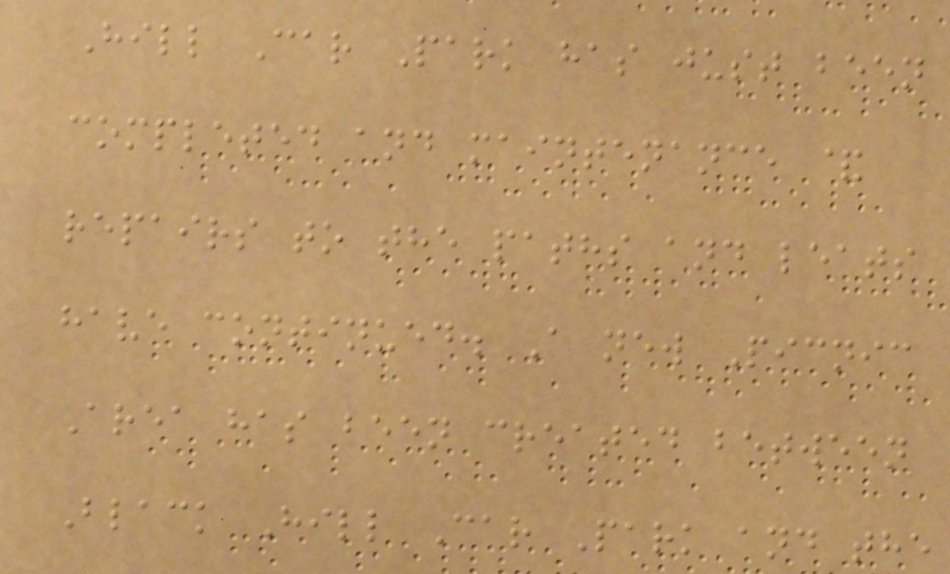Hill Car Park has just been
completed and maintenance &
repairs to the paths and leats
have continued. A new Picnic
Area has been created between
Black Hill Car Park and the
